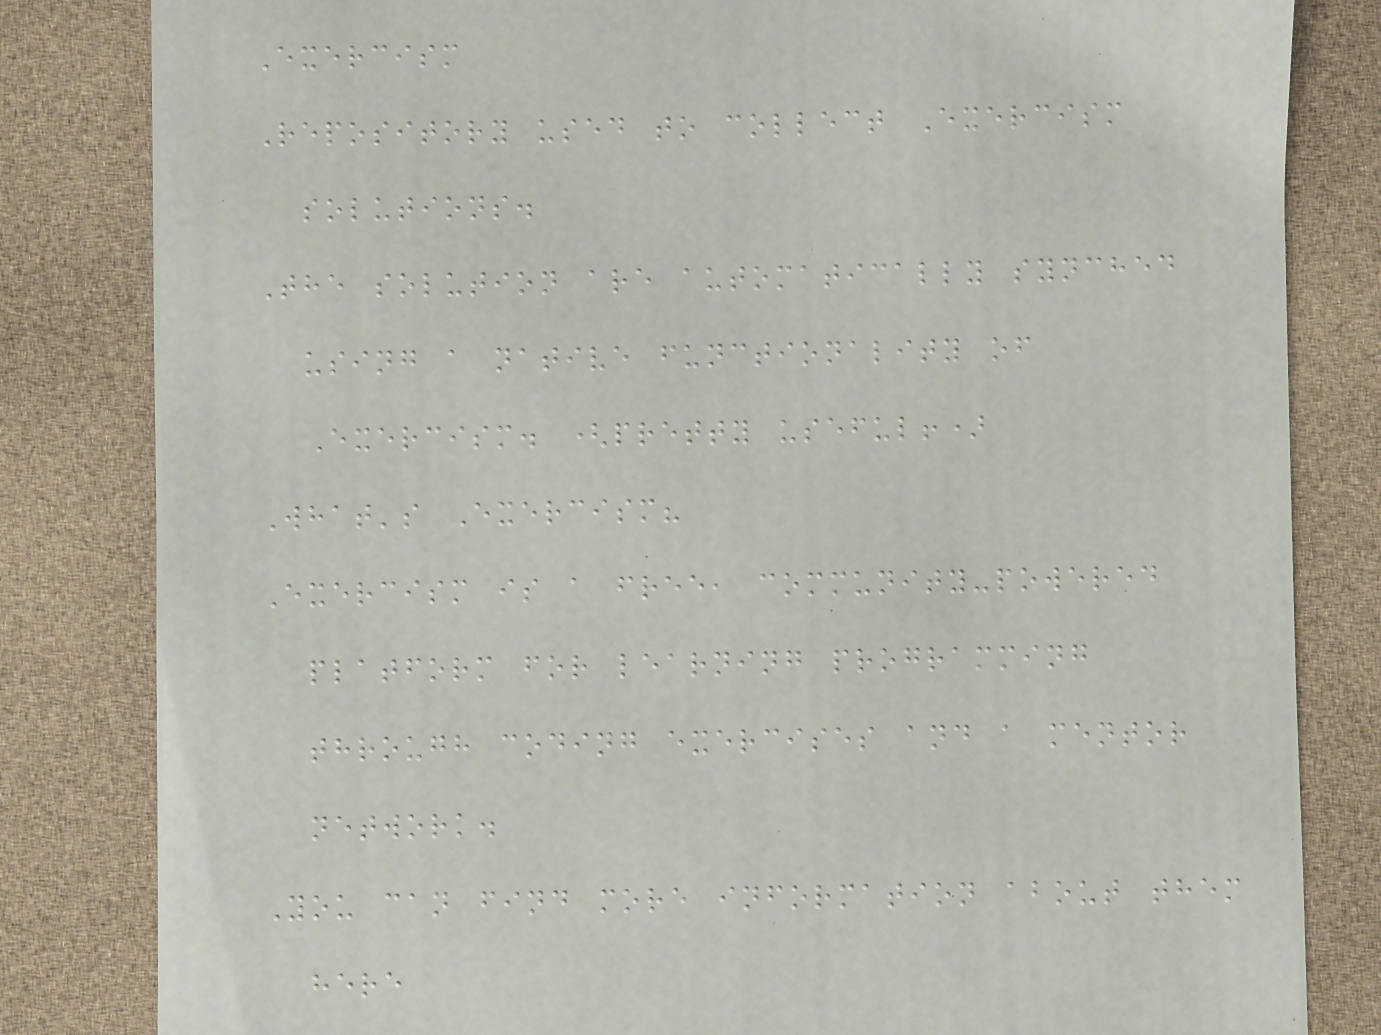Exercism
Repository used to collect Exercism
solutions.
The solution are automatically synched
using a native functionality of
Exercism. (pretty useful!)
What's Exercism?
Exercism is a free, community-powered
platform for learning programming
through coding exercises and a mentor
network.
You can find more information about them
here
